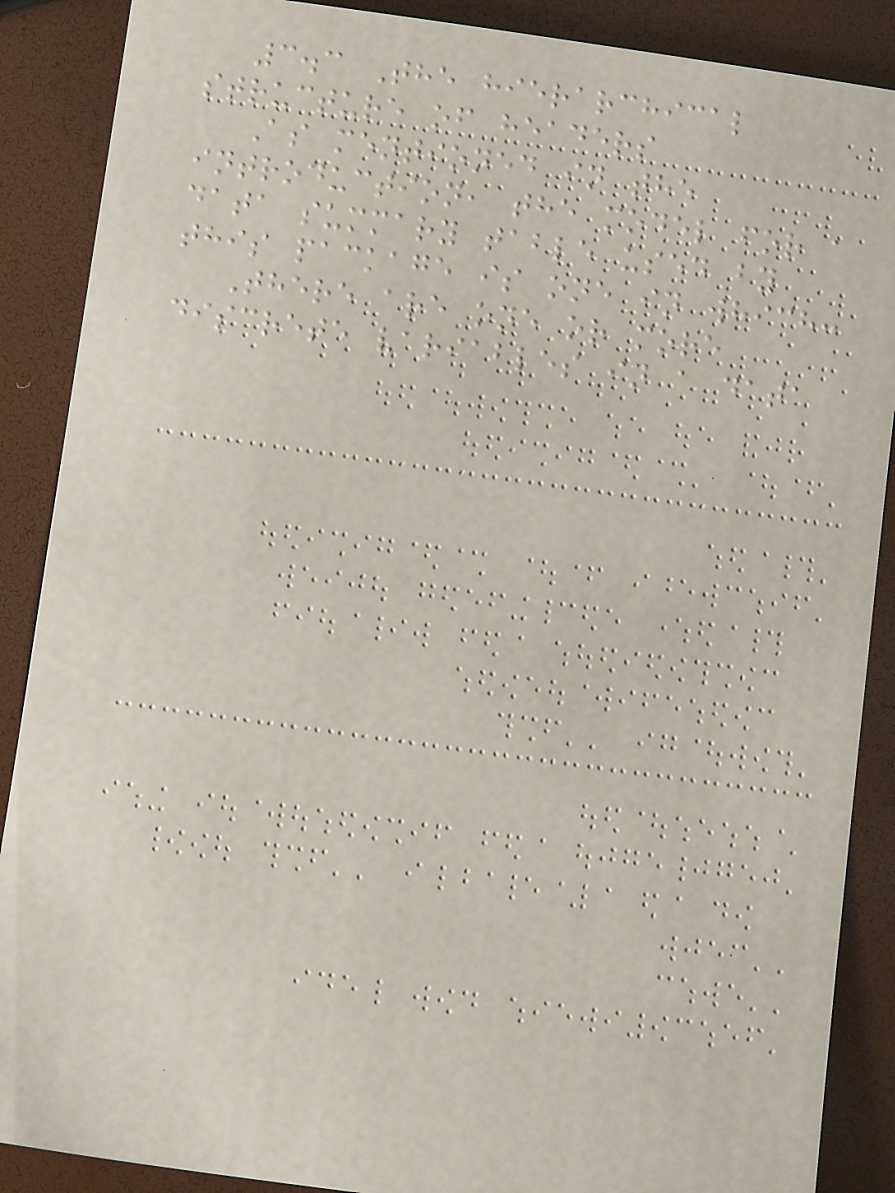3.3 The hierarchical
structure of headers
As mentioned in the
introduction, the model for a
data summary table used by
this package is one in which:
There are one or more
discrete variables in a data
